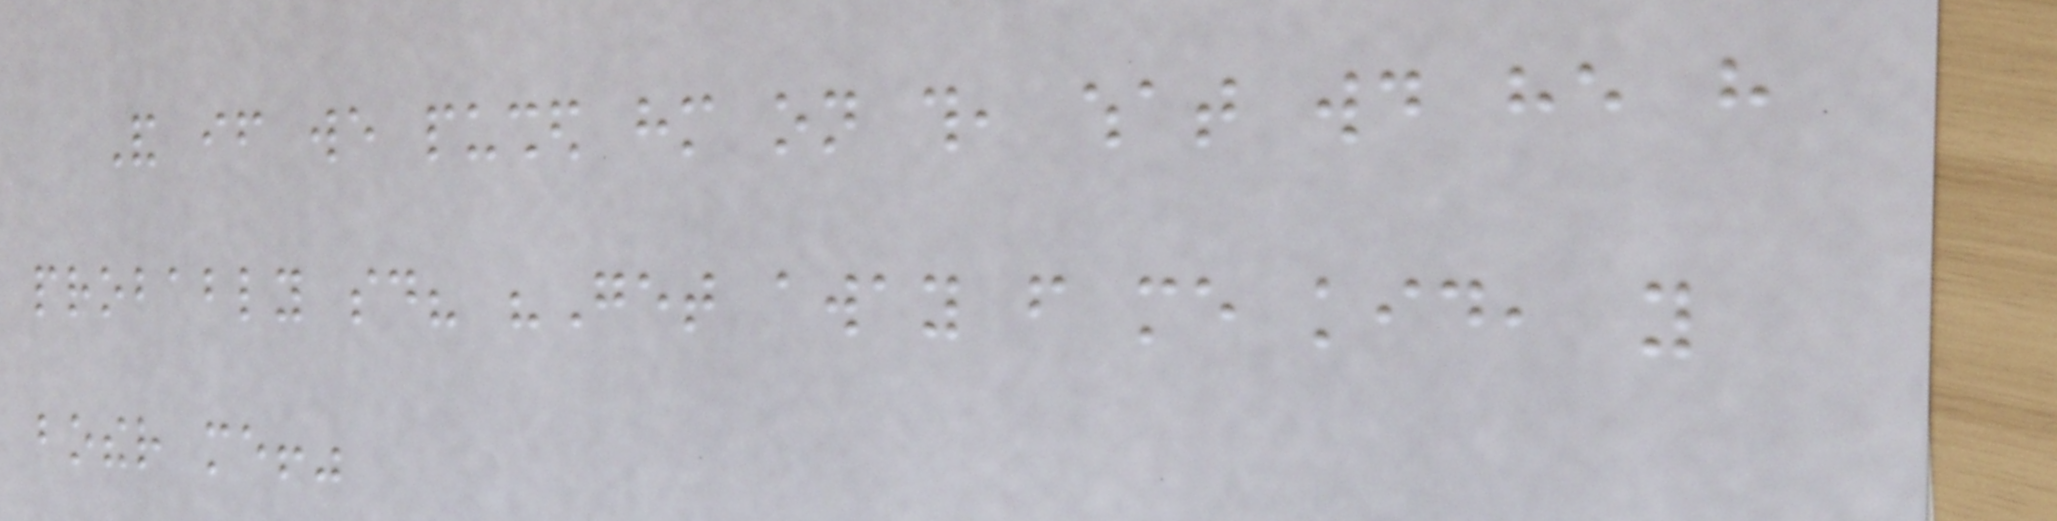And if we pushed him on this, what would he have
probably said? "Get away from me kid, you
bother me!"
